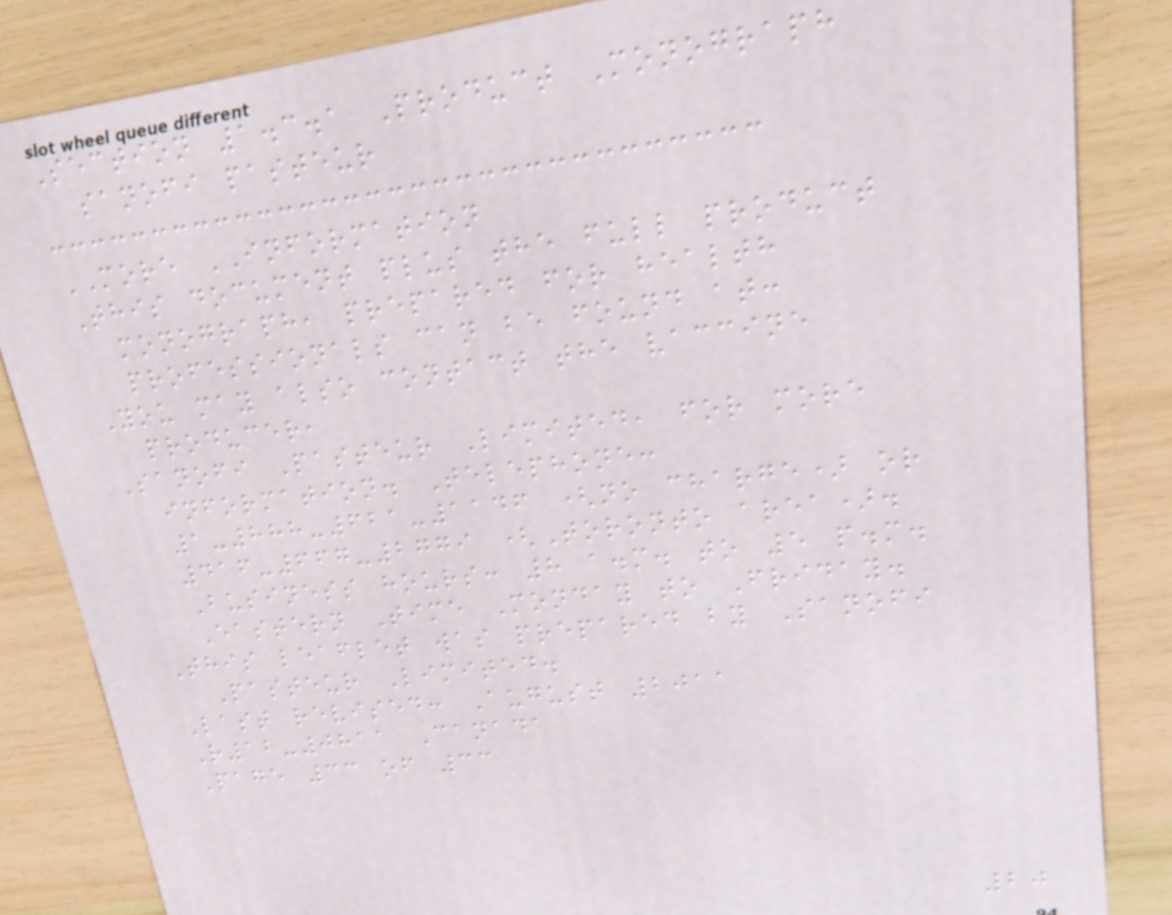Section 1.3.1 Product Monograph
sanofi pasteur
MORE INFORMATION
This document plus the full product
monograph, prepared for health
professionals can be found at:
You may also contact the vaccine
producer,
Sanofi Pasteur Limited, for more
information. Telephone:
1-888-621-1146 (no charge) or
416-667-2779 (Toronto area).
Business hours: 8 a.m. to 5 p.m.
Eastern Time Monday to Friday.
This leaflet was prepared by Sanofi
Pasteur Limited.
Last revised: August 2011
R12-0811 Canada
Page 33 of 33
20
